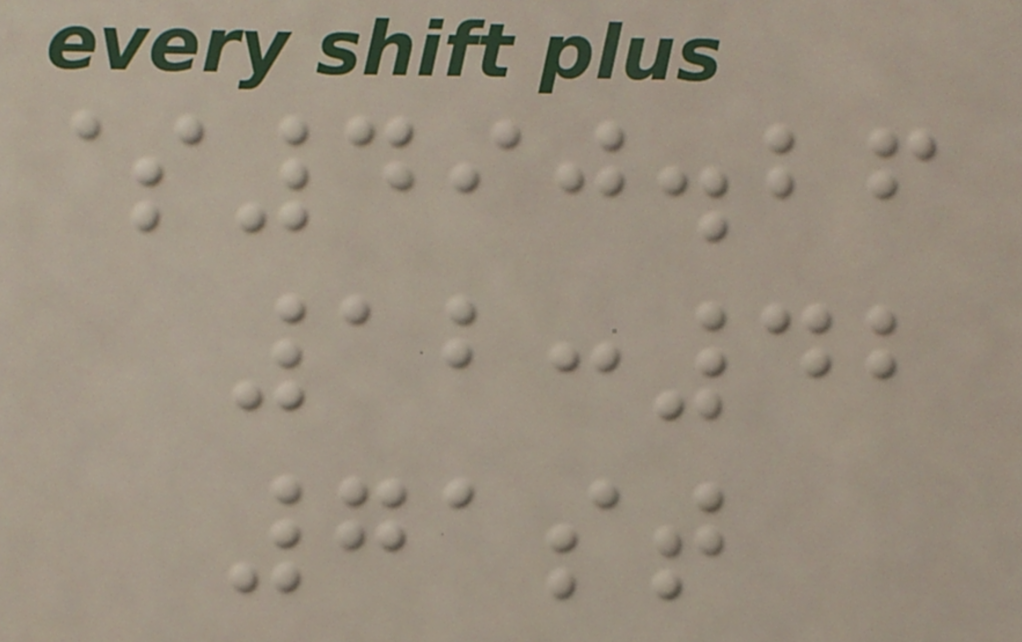$490.26
12:42
71st
